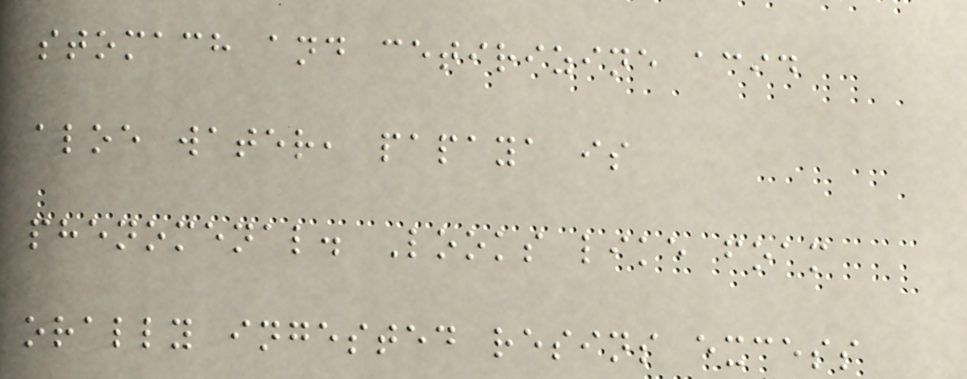stomach and cetirizine acid
aloe water, papaya is
phenomenal. Looks like foam
orally ingested resins excess
